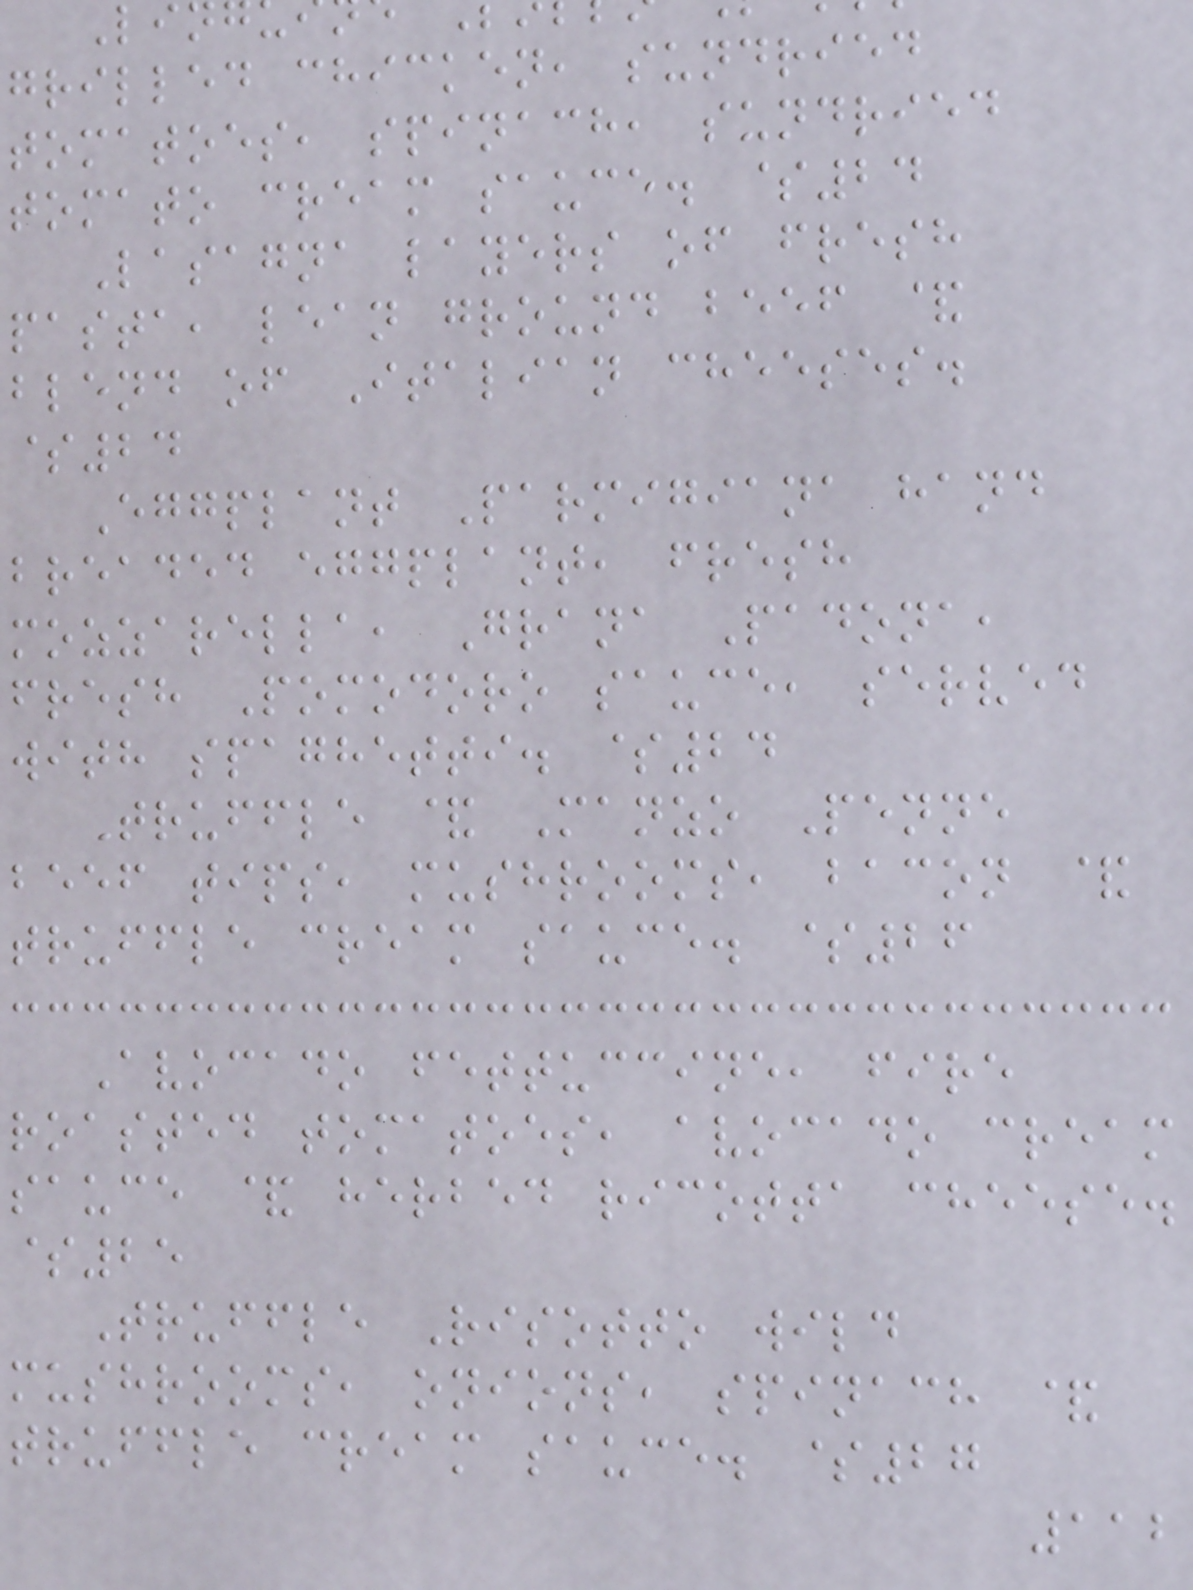grilled chicken, sundried
tomatoes, spinach, sundried
tomato cream sauce. $24
Lasagna layers of fresh
pasta, lean ground beef &
blend of Italian cheeses.
$24
Eggplant Parmigiana hand
breaded eggplant, fresh
mozzarella, Grana Padona,
fresh Pomodoro sauce, served
with spaghetti. $24
Truffle & Manzo Penne
beef tips, mushrooms, bacon &
truffle cream sauce. $26
Avocado fettuccine, fire
roasted tomatoes, avocado cream
sauce & herbed ricotta cheese.
$25
Truffle Risotto wild
mushrooms, onions, spinach &
truffle cream sauce. $27
112
